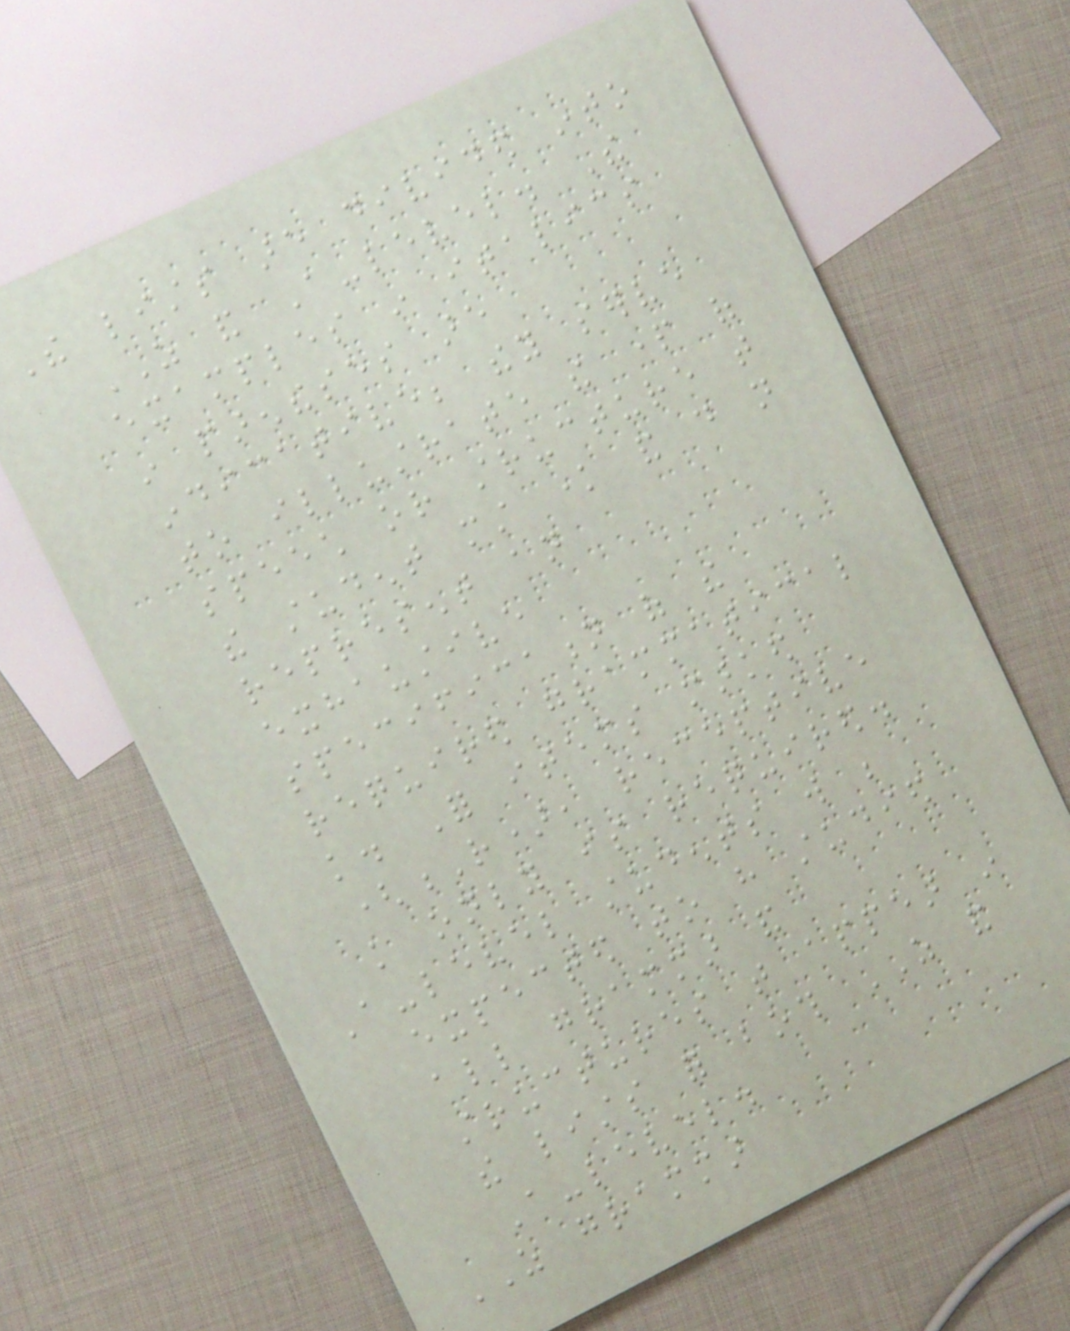The lists are divided into
AS and A-level. The
examples in italics
in parentheses are
indicative; they serve
to illustrate the part of
speech or structure that
the student must know and do not
represent an
exhaustive
specification of the
required grammatical
knowledge. For items marked
(R), receptive
knowledge only is required.
A-level students will be
expected to have studied
all grammar and
structures that appear in
the lists for both AS and
A-level.
AS grammar
